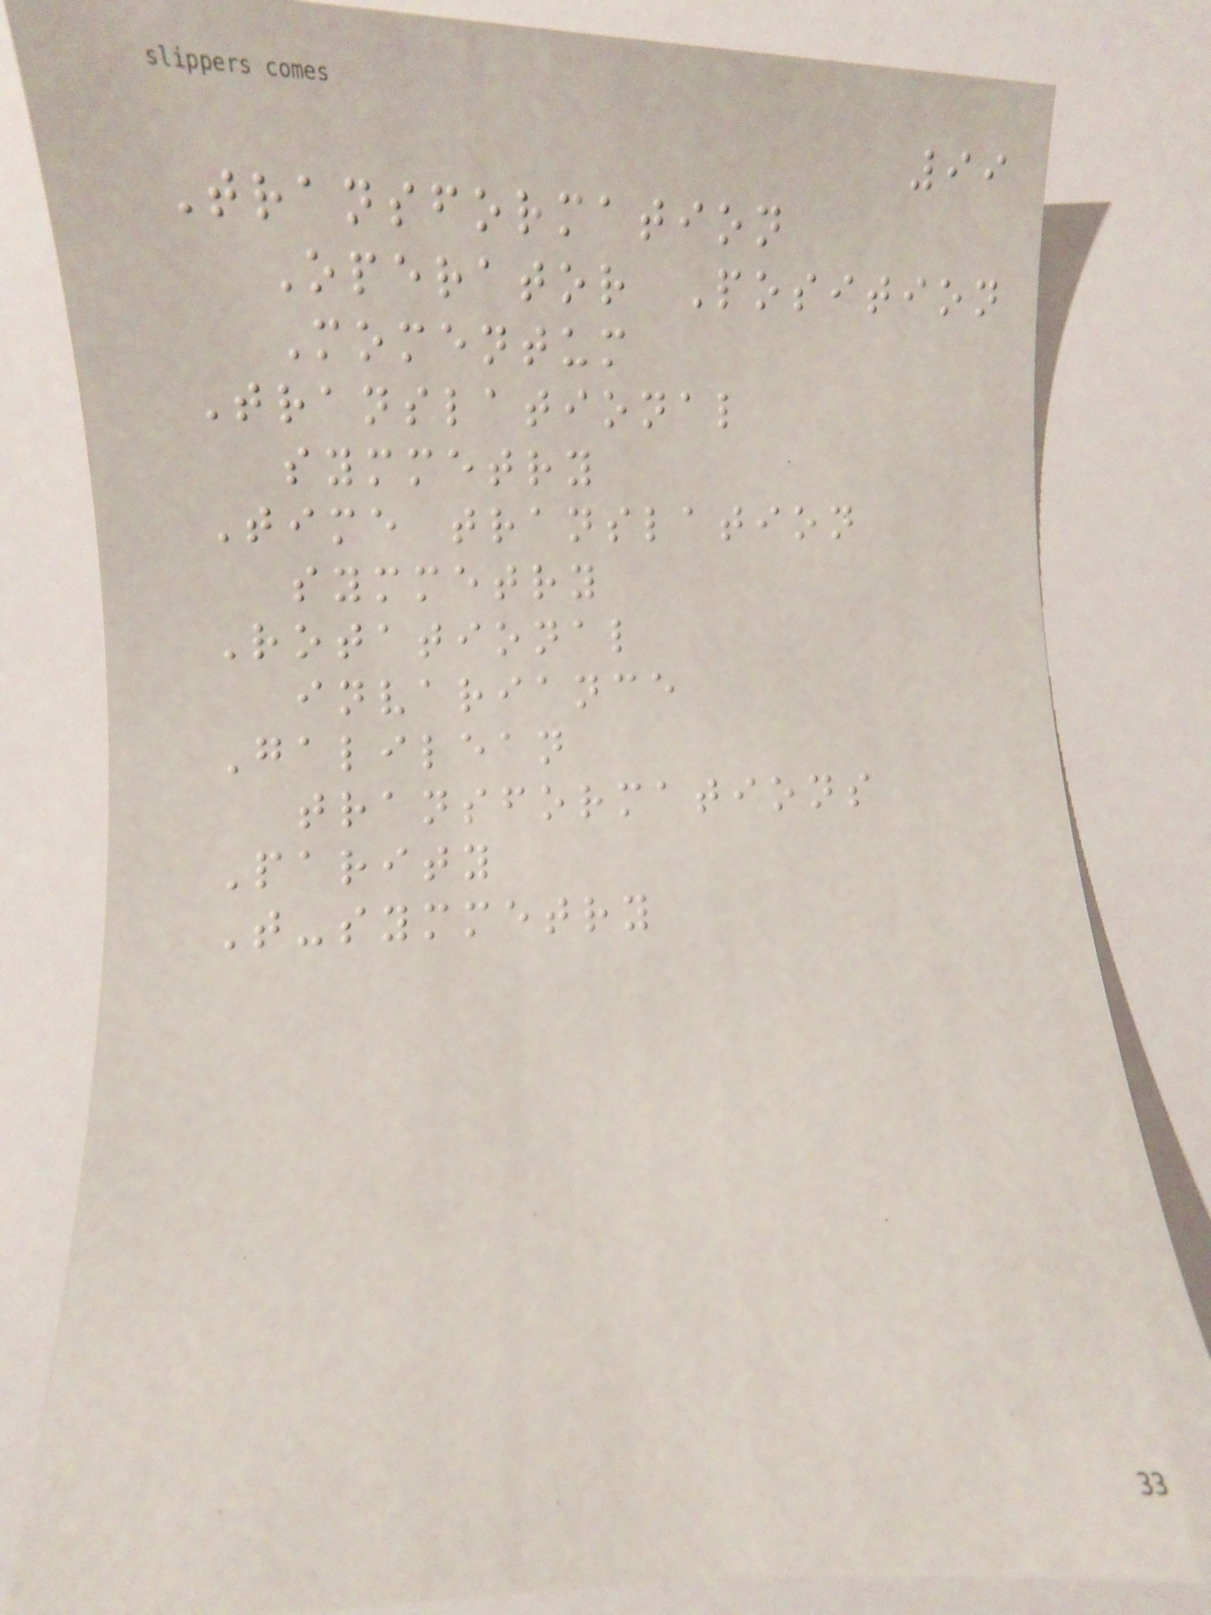99
Transformation
Operator Position
Momentum
Translational
symmetry
Time translation
symmetry
Rotational
invariance
Galilean
transformations
Parity
T-symmetry
